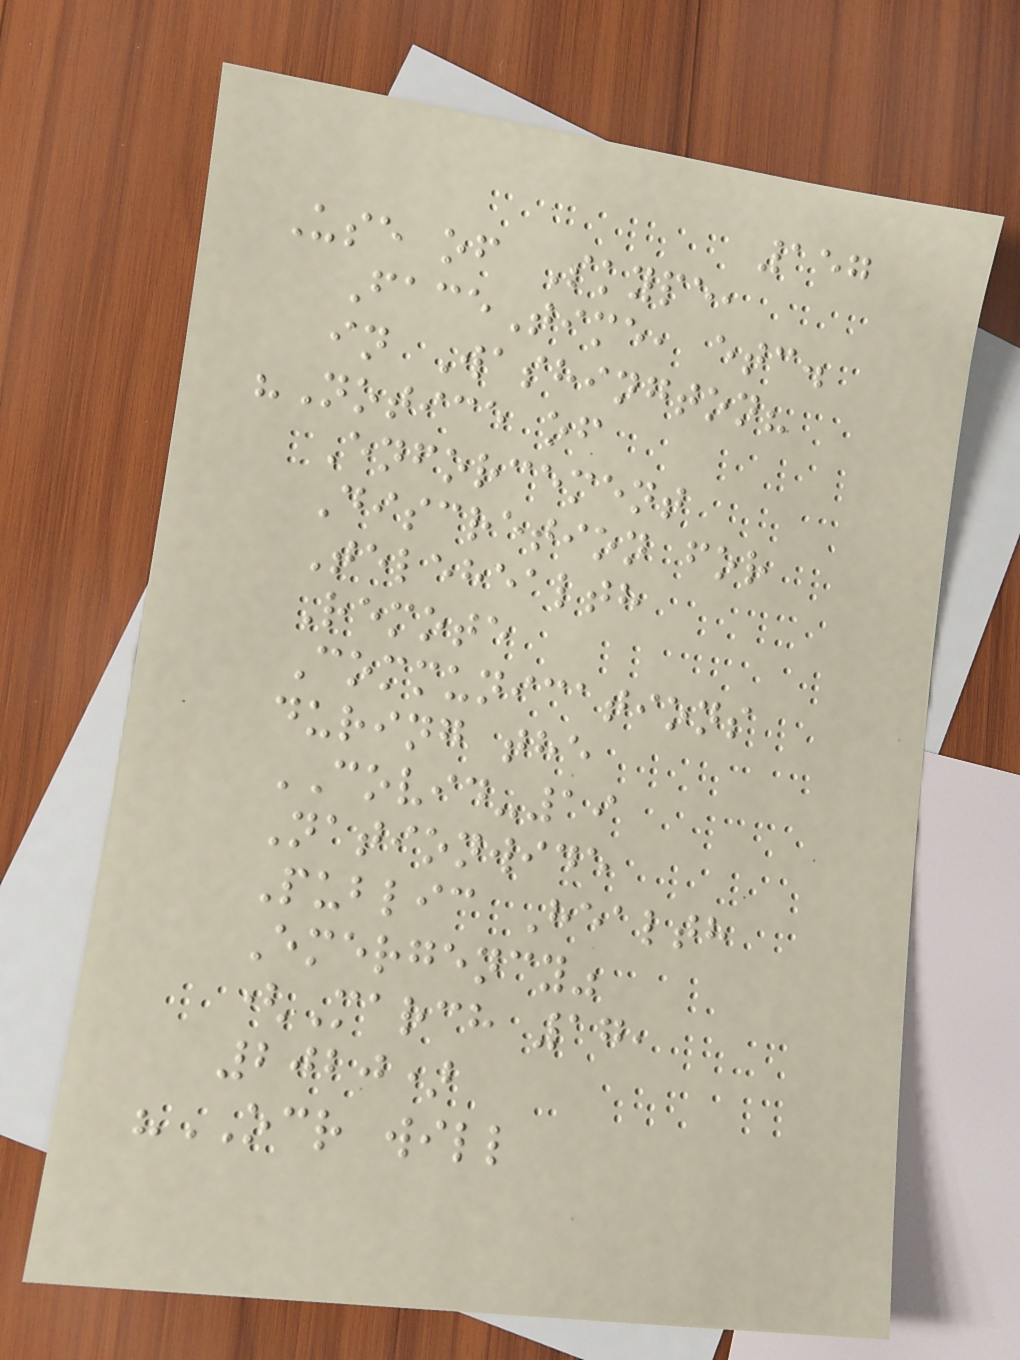157
Use of Skype,
FaceTime, etc.
in Washington?
"Notice of
Enforcement
Discretion for
Telehealth
Remote
Communications
during the
COVID-19
Nationwide
Public Health
Emergency"
(March 17,
2020)
"OCR will
